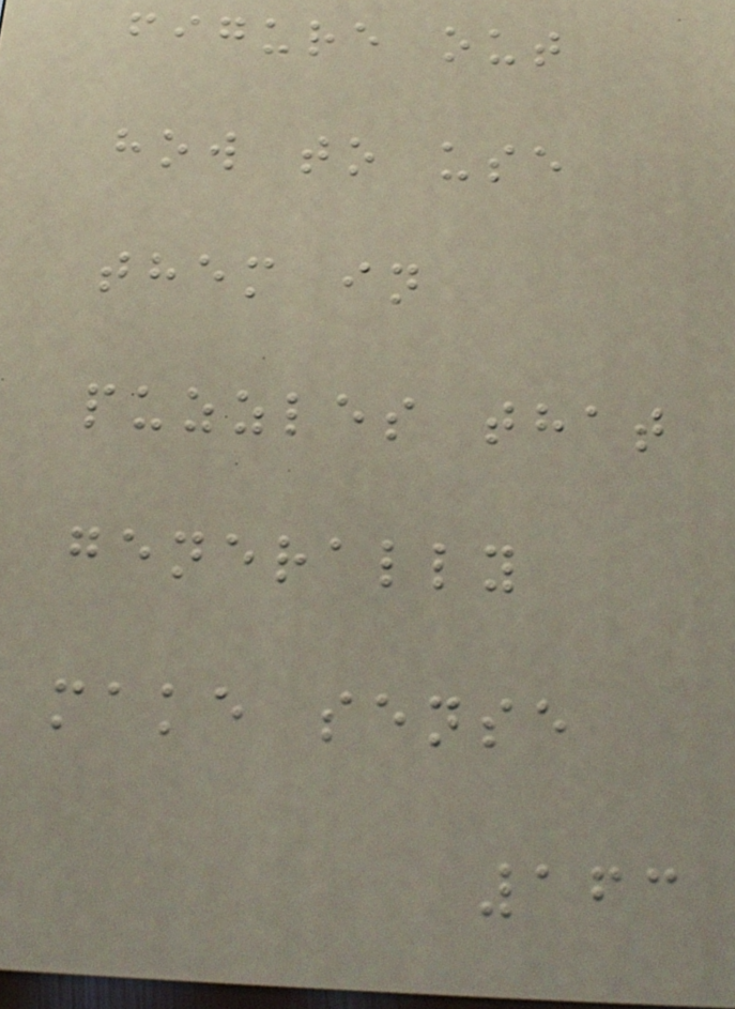figure out
how to use
them in
puzzles that
generally
make sense
163
